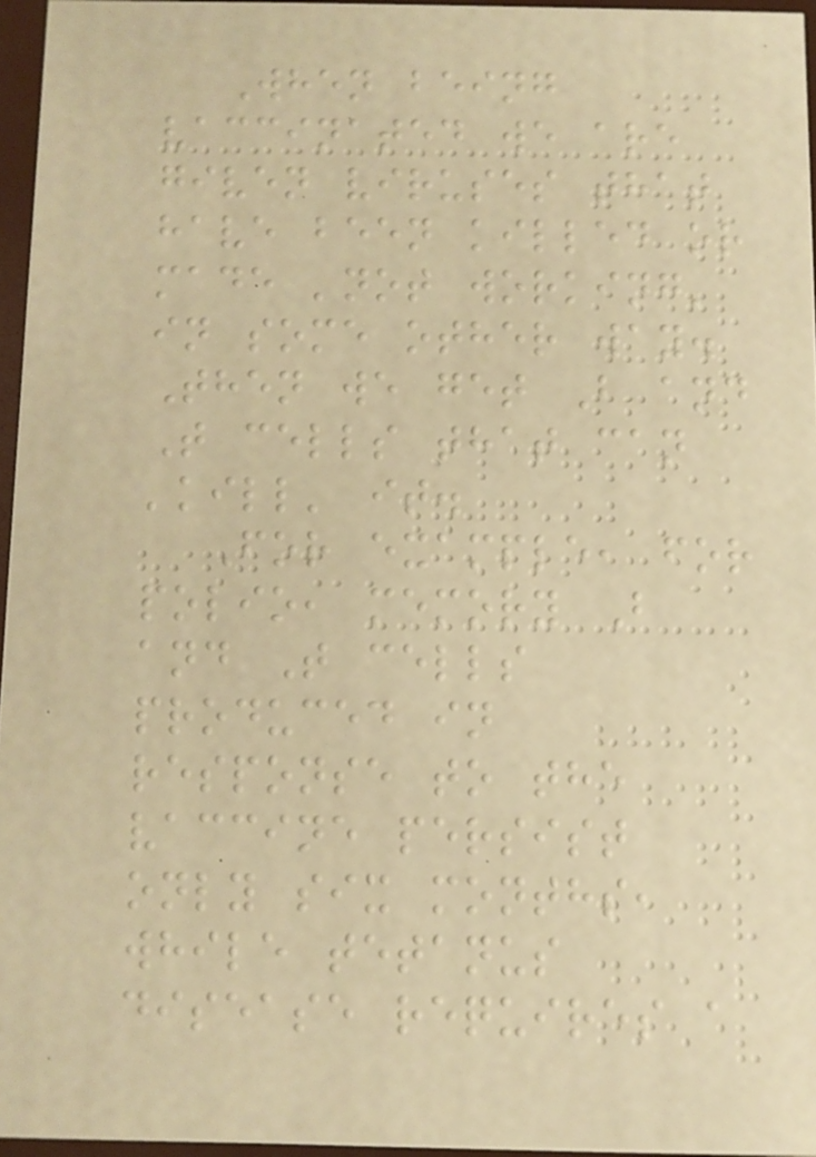When being
vaccinated we are
given viruses that
have been killed or
made 'not working'
in some other way.
Then we get B and
T cells that can
'kill' it.
For example, for
polio, memory B
and T cells
produced in
response to the
vaccine persist
only six months,
while tetanus
disease requires a
